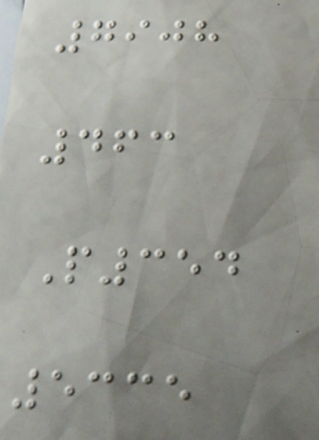7908
463
P354
5335
